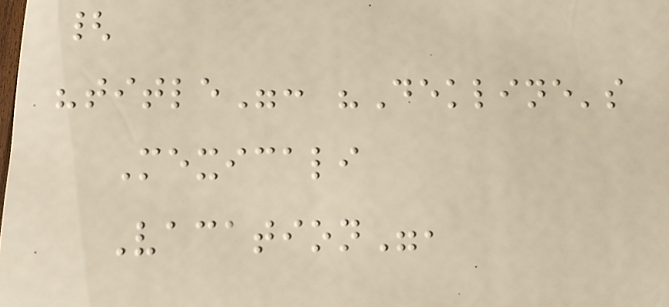{
"title": "Dekline's
Mexicali
Vacation",
